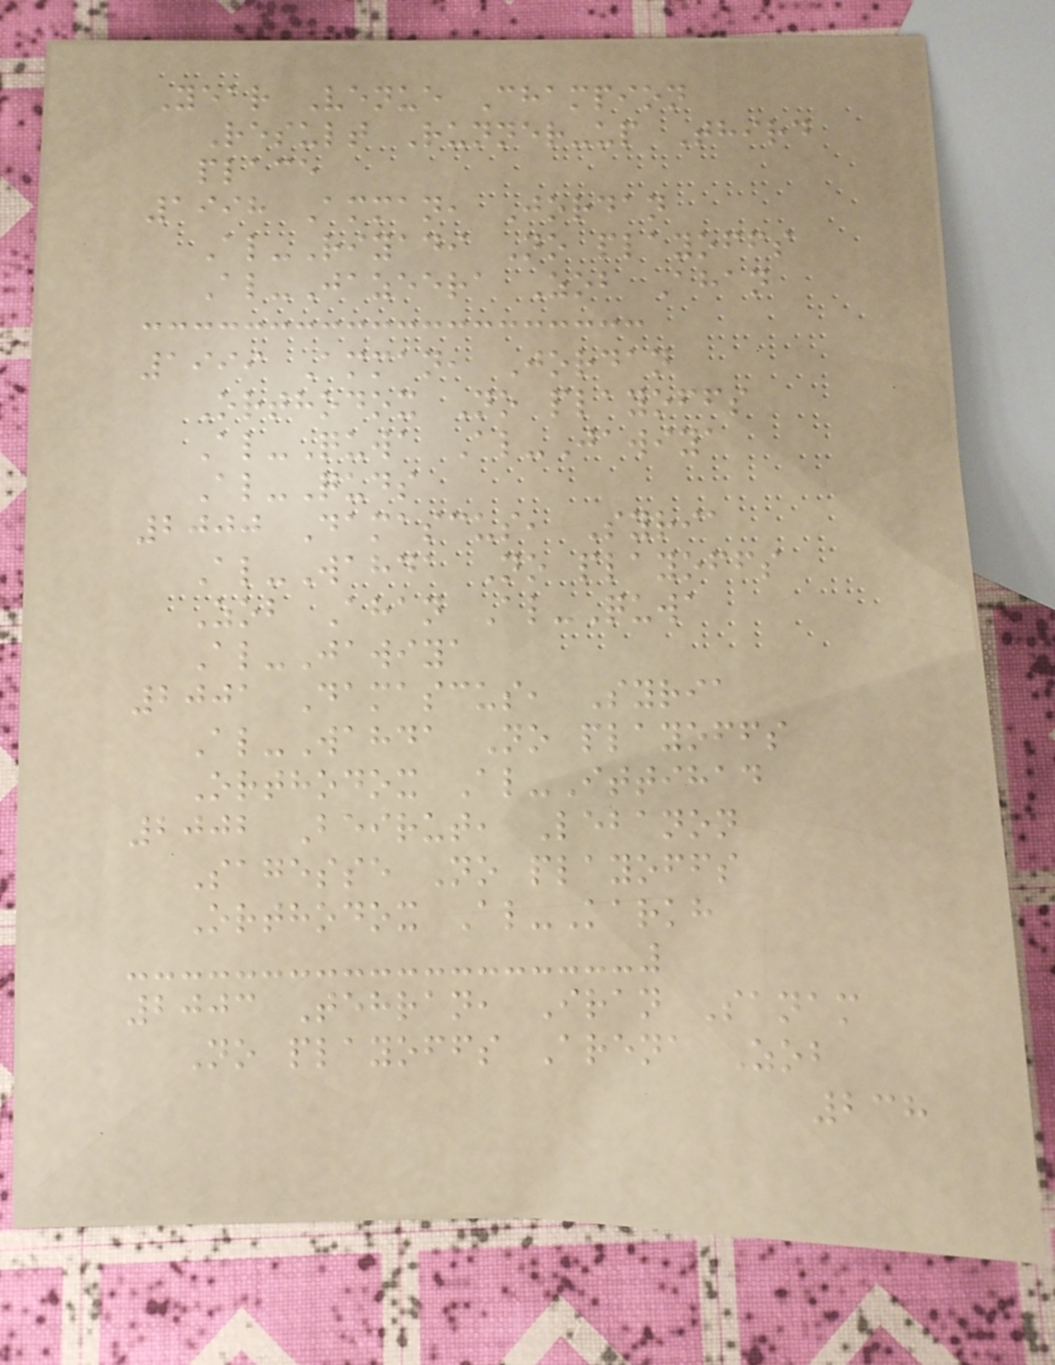Year Venue Champion
Result Runner-up Third
place
1998 Amman, Jordan
Al-Riyadi No playoffs
Al-Jazeera Zob Ahan
1999 Amman, Jordan
Orthodox No playoffs
Al-Quwa Al-Jawiya
Al-Quds
2000 Damascus, Syria
Al-Wahda No playoffs
Zob Ahan Al-Quwa
Al-Jawiya
2001 Damascus, Syria
Al-Wahda No playoffs
Orthodox Al-Ittihad
2002 Beirut, Lebanon
Sagesse No playoffs
Orthodox Al-Karkh
2003 Tehran, Iran Sanam
No playoffs Arena Zob
238
